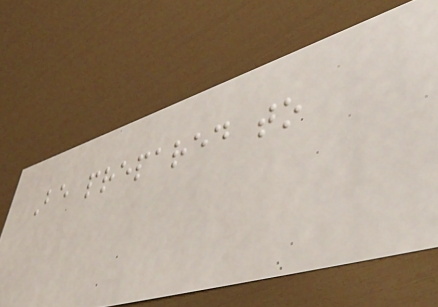Be prepared to
